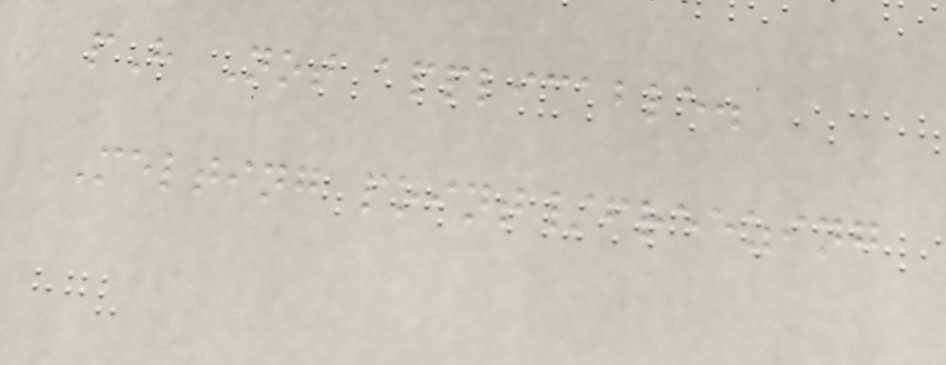pH Not applicable.
Melting point/freezing
